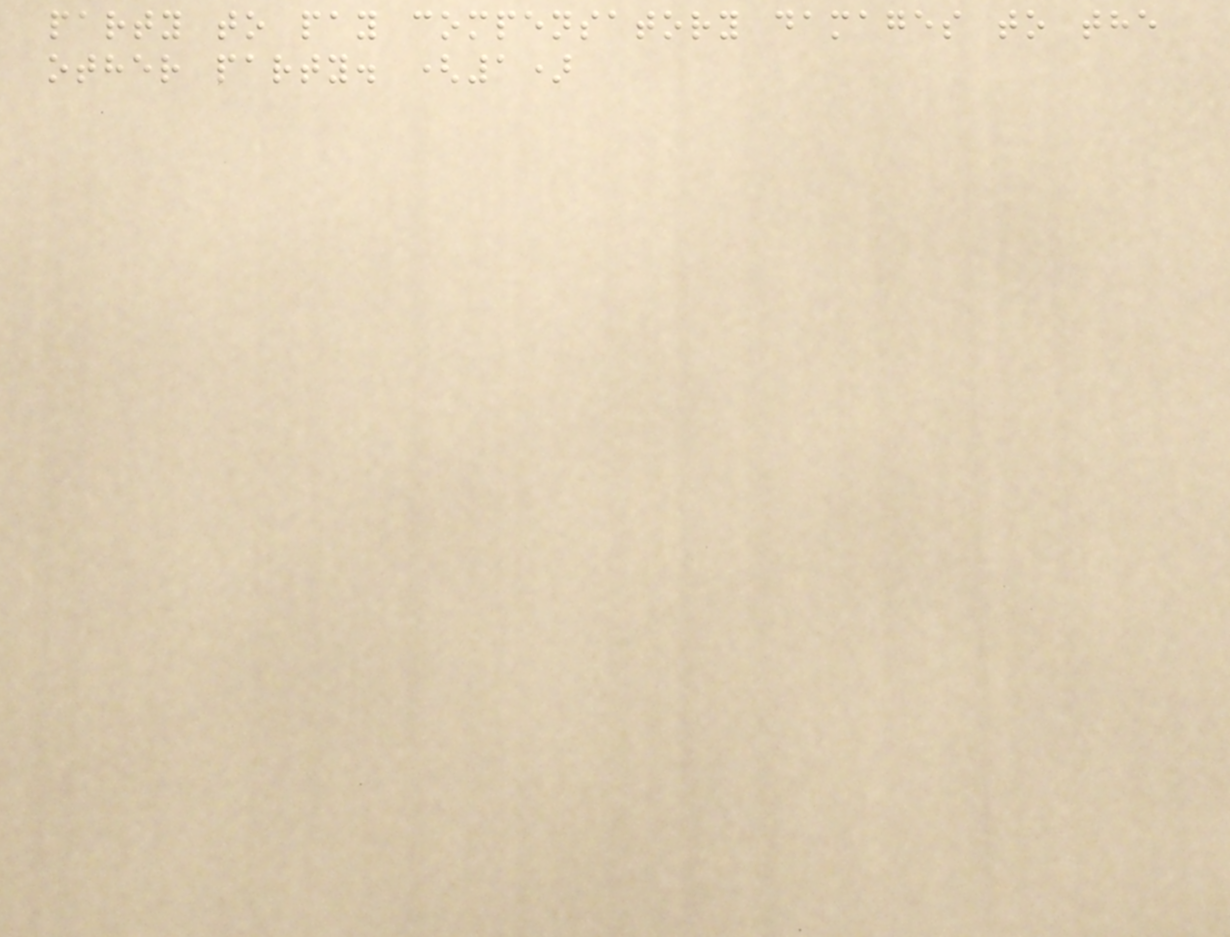party to pay compensatory damages to the
other party. (1)
